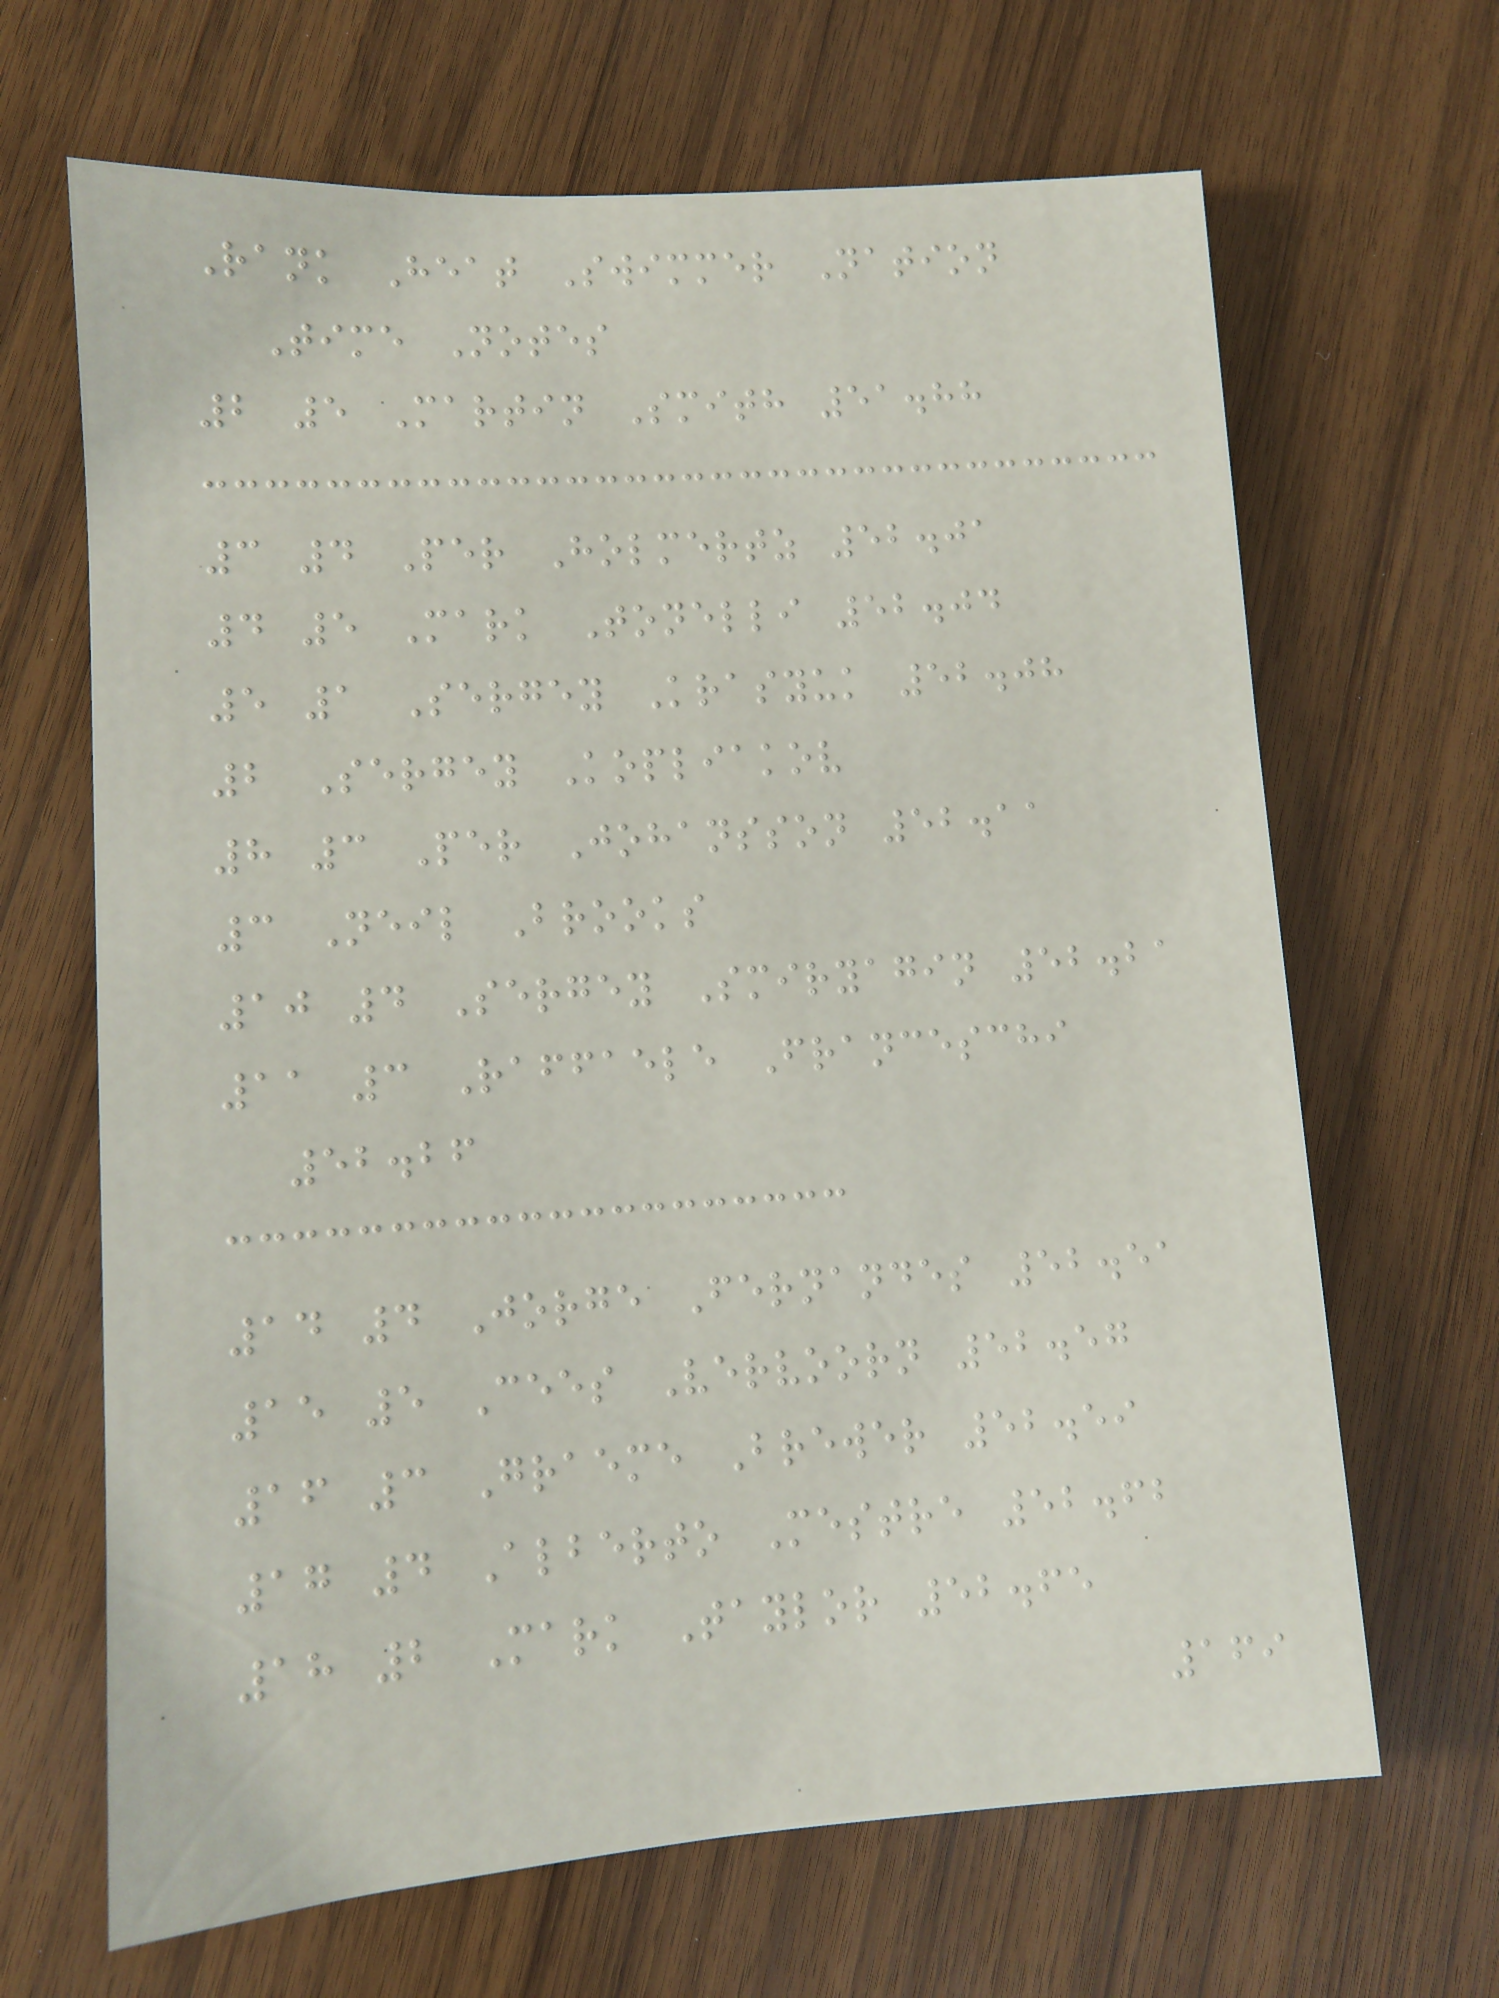Rank Heat Swimmer Nation
Time Notes
2 5 Martin Smith 51.88
3 4 Per Holmertz 52.01
4 5 Mark Tonelli 52.04
5 1 Sergey Krasyuk 52.08
2 Sergey Kopliakov
8 3 Per Johansson 52.11
3 Neil Brooks
10 4 Sergey Smiryagin 52.21
11 3 Raffaele Franceschi
52.26
14 4 Jorge Fernandes 52.51
15 5 Cees Vervoorn 52.57
16 3 Graeme Brewer 52.59
17 4 Alberto Mestre 52.62
18 2 Mark Taylor 52.65
169
